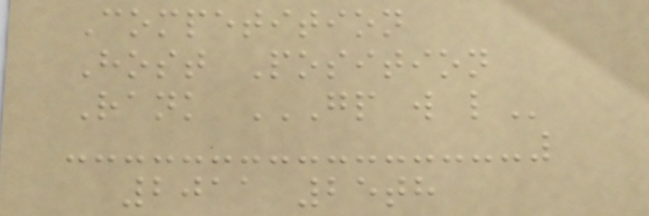Competition
Host Position
Rank GP W L
2011 25th
